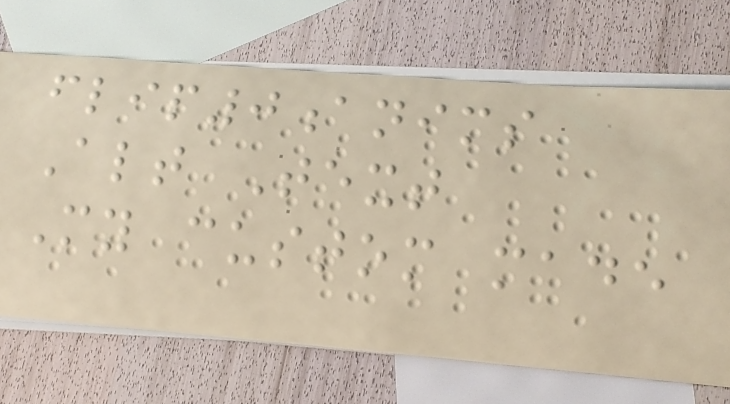flip0anims
Alt Text
My custom made
